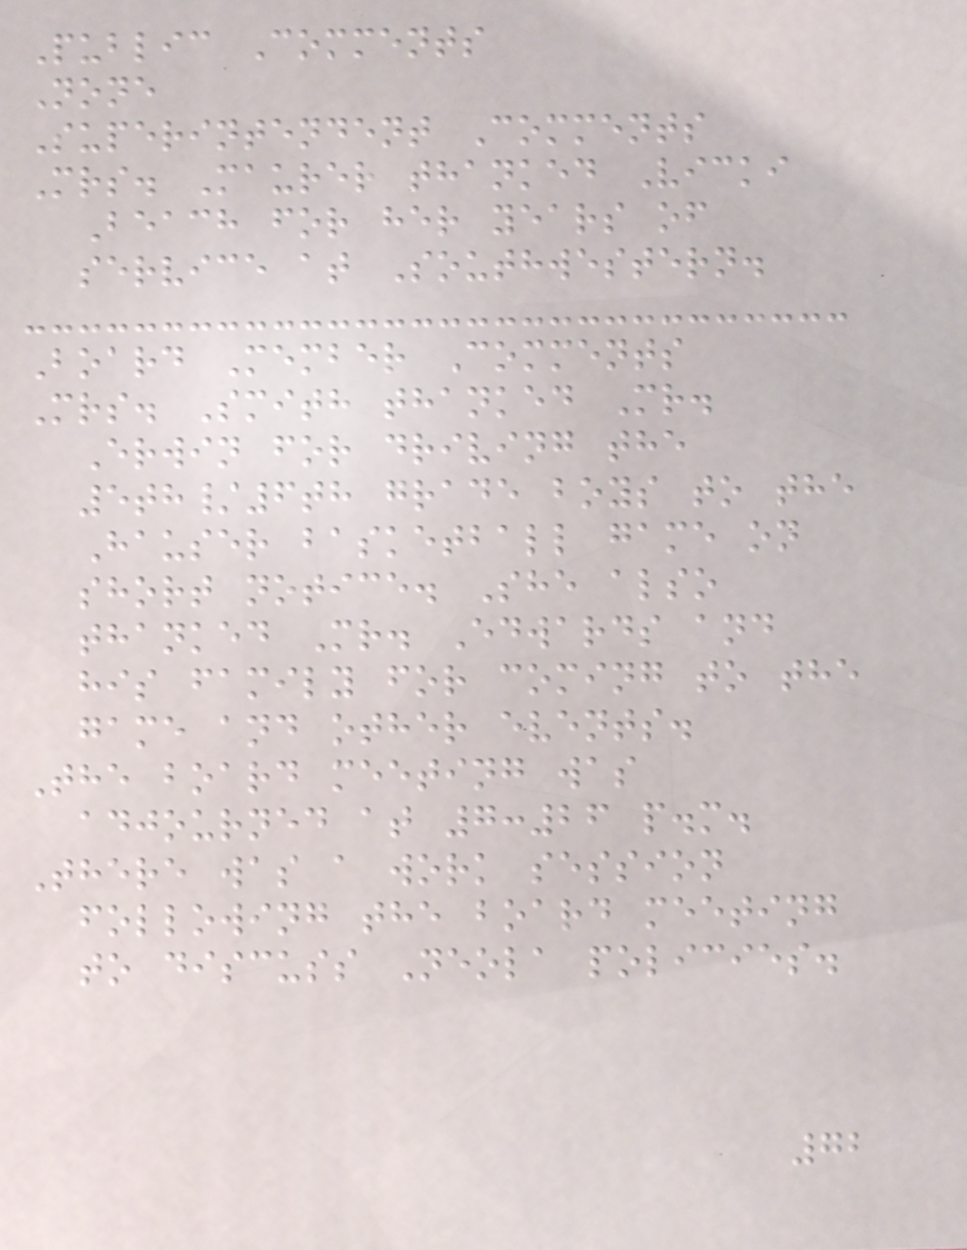Public Comments
None
Superintendent Comments
Mrs. Maurer thanked Vicki
Beach for her years of
service at Southwestern.
Board Member Comments
Mrs. Smith thanked Mr.
Erwin for driving the
5th/6th grade boys to the
Hauser basketball game on
short notice. She also
thanked Mr. Edwards and
his family for coming to the
game and other events.
The board meeting was
adjourned at 7:26 p.m.
There was a work session
following the board meeting
to discuss Neola policies.
72
